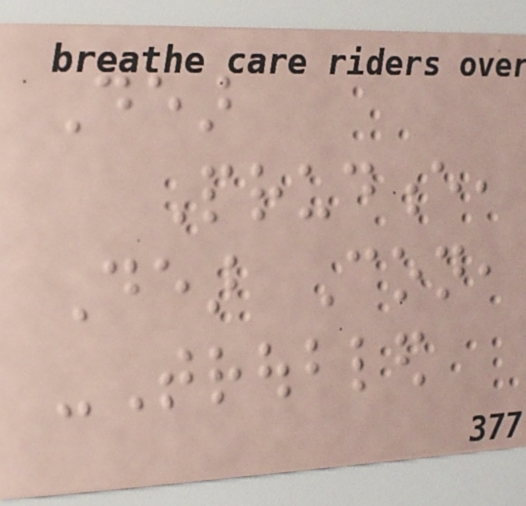Dear
Prudence,
Dear Con,
-Troubled
